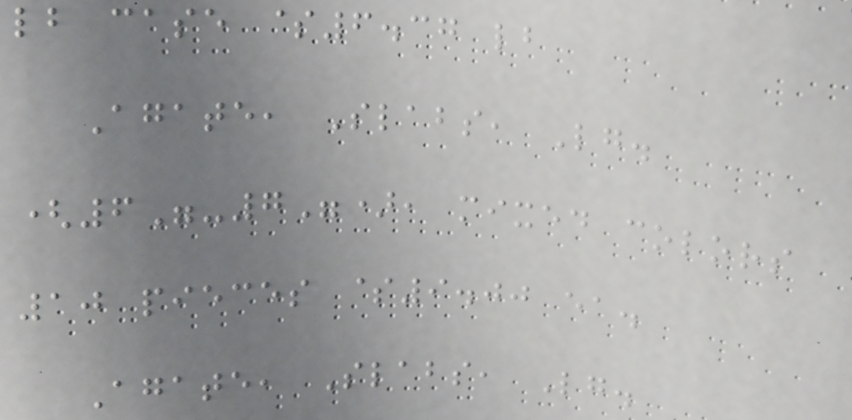lb case $6.37 lb
Agate, Slabs, Lg.
(6"-7"), mixed colors
10 pieces $9.00 ea.
Agate, Slabs, Lg.
